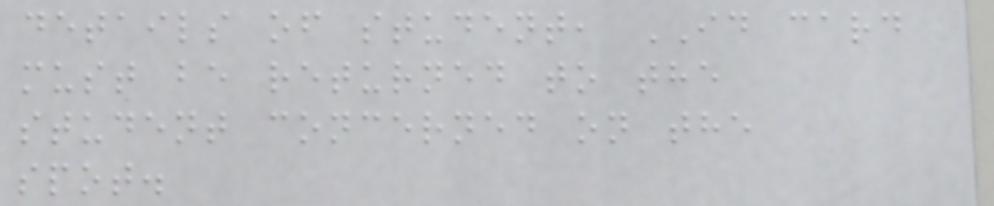details of student, ID card
must be returned to the
student concerned on the
spot.
